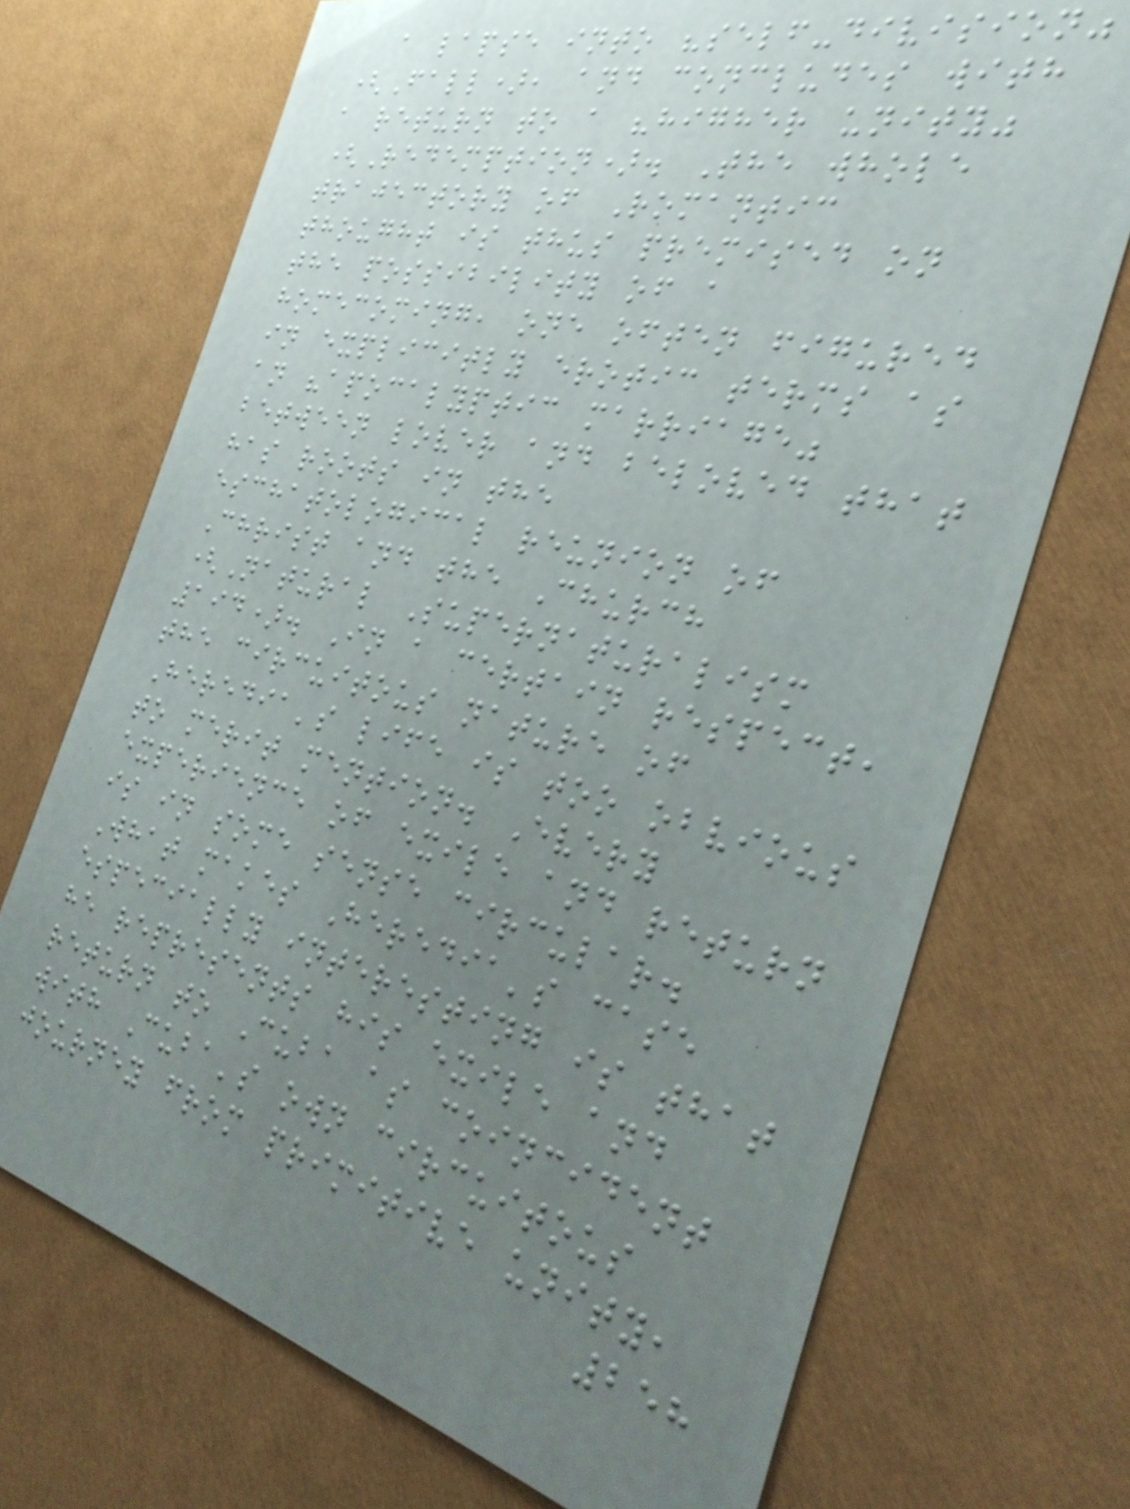a lapse into "self-division"
(Fall), and concludes with
a return to a "higher unity"
(Redemption). The whole
trajectory of Romantic
thought is thus premised on
the possibility of a
homecoming, one often figured
in explicitly erotic terms as
an "apocalyptic marriage"
between lover and beloved that
has roots in the
eschatological reunion of
Christ and the Church
(Natural Supernaturalism
194). In a certain respect,
the circuitous nature of
Heredia's life is too obvious
to merit mention. Every
experience of exile and return
is in some sense circular.
What makes Heredia's case
especially interesting is that
he represents his exile and
return to Cuba as coincident
with Cuba's own circuitous
journey from primitive unity,
258
